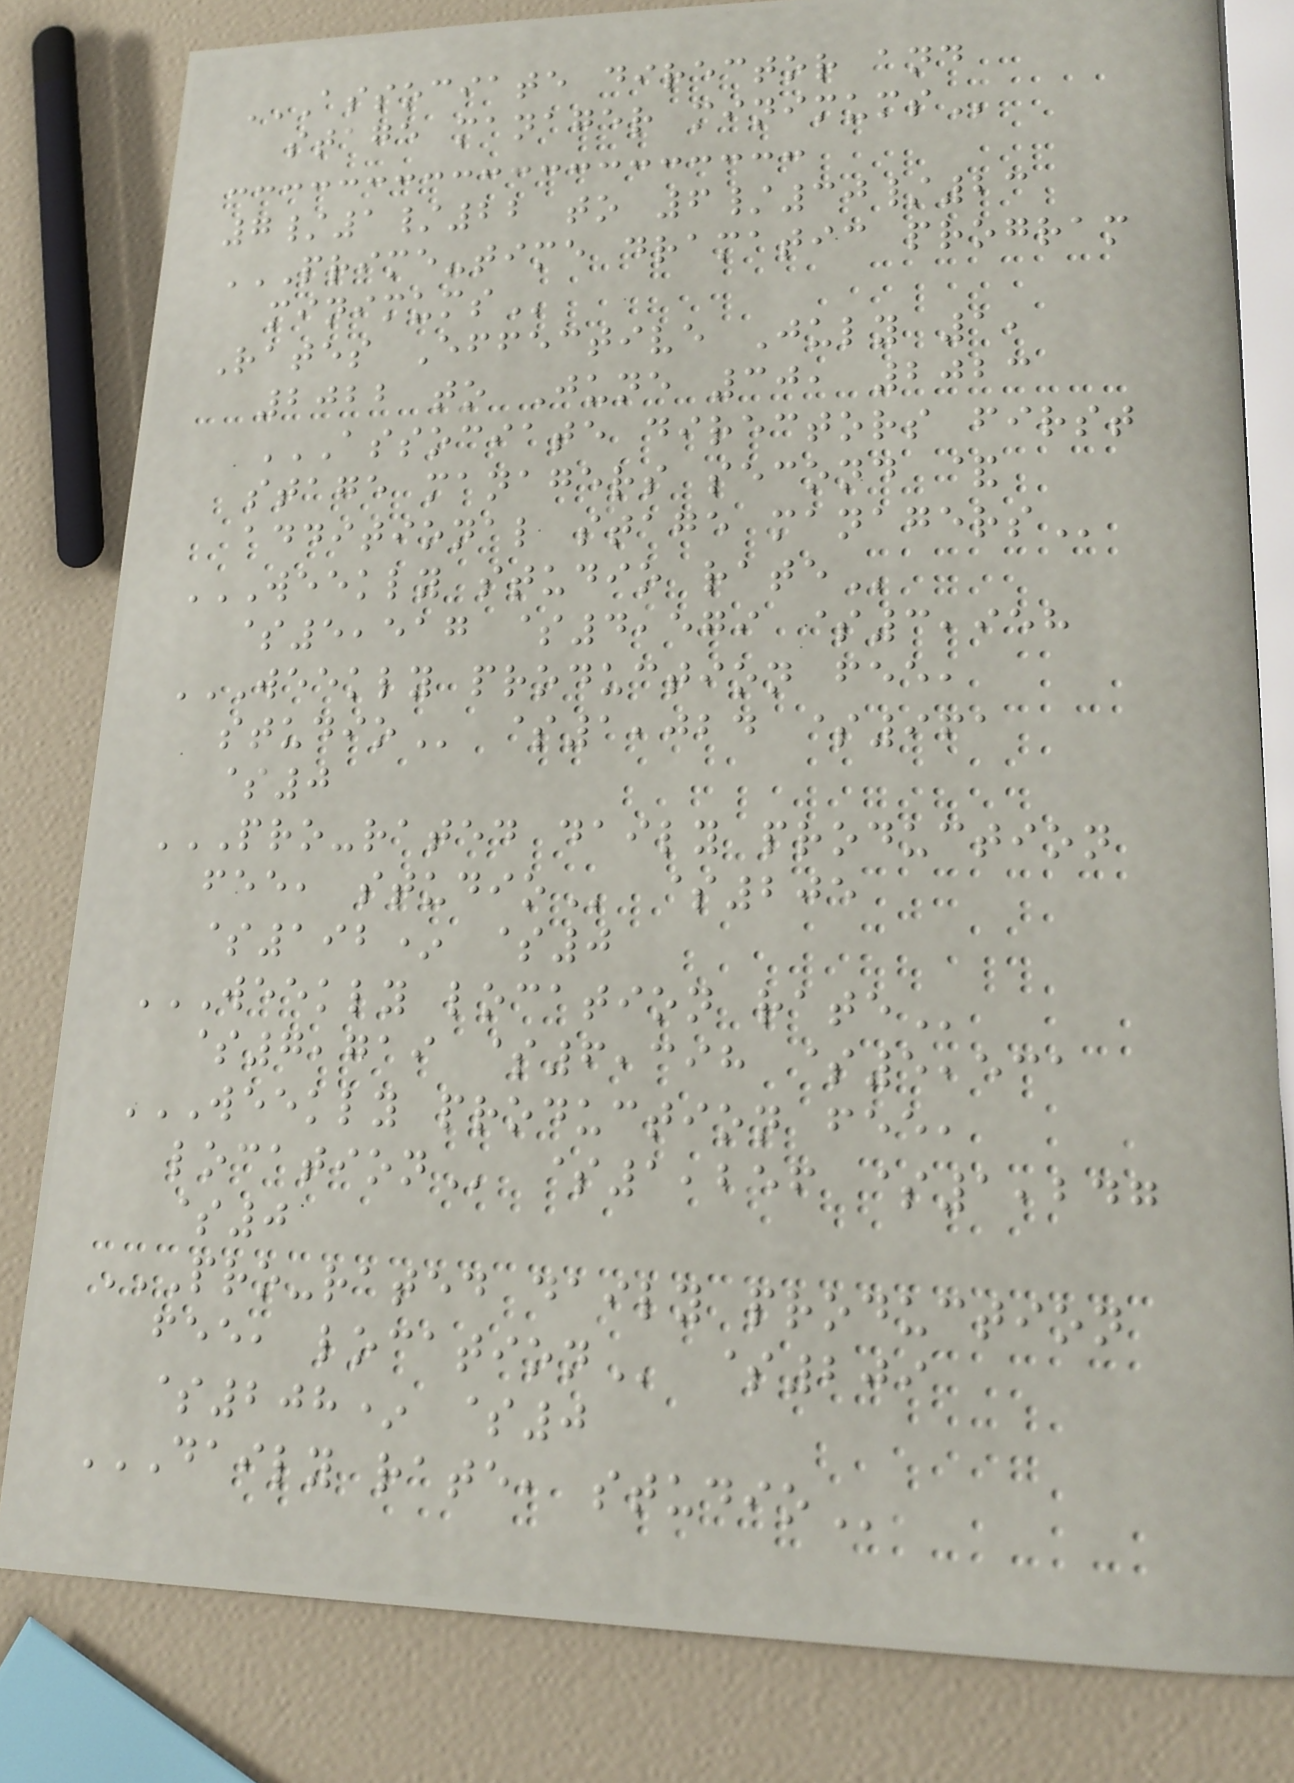ASSOCIATE DIRECTOR AND
STAGE MANAGER MINIMUMS
7/1/22 to 6/30/23
PRIME-TIME DRAMATIC PROGRAM
MINIMUMS
Rates Effective July 1,
2022 to June 30, 2023
ASSOCIATE DIRECTORS FIRST
STAGE MANAGERS SECOND &
ADDITIONAL STAGE MANAGERS
WEEKLY STUDIO RATE
$5,517 $4,579 $3,958
WEEKLY PRODUCTION FEE,
STUDIO $1,024 $961
$0
PRO-RATED DAILY PRODUCTION
FEE, STUDIO $205
$192* $0
WEEKLY LOCATION RATE
$7,719 $6,398 $5,531
WEEKLY PRODUCTION FEE,
LOCATION $1,256 $1,247
$0
PRO-RATED DAILY PRODUCTION
FEE, LOCATION $209
$208* $0
DAILY RATE, STUDIO
